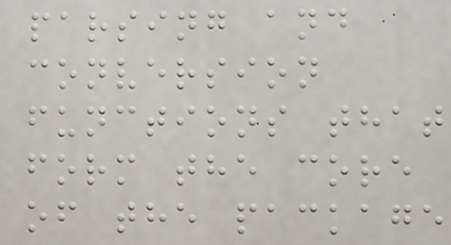parsing and
conversion
functions that
form the core
of the package
